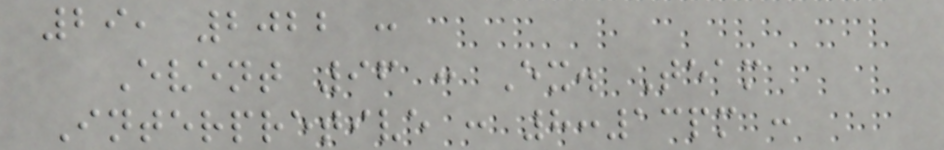29, 2022 :
Event 96 : Ex. Team
Interpretive : 8:13pm :
